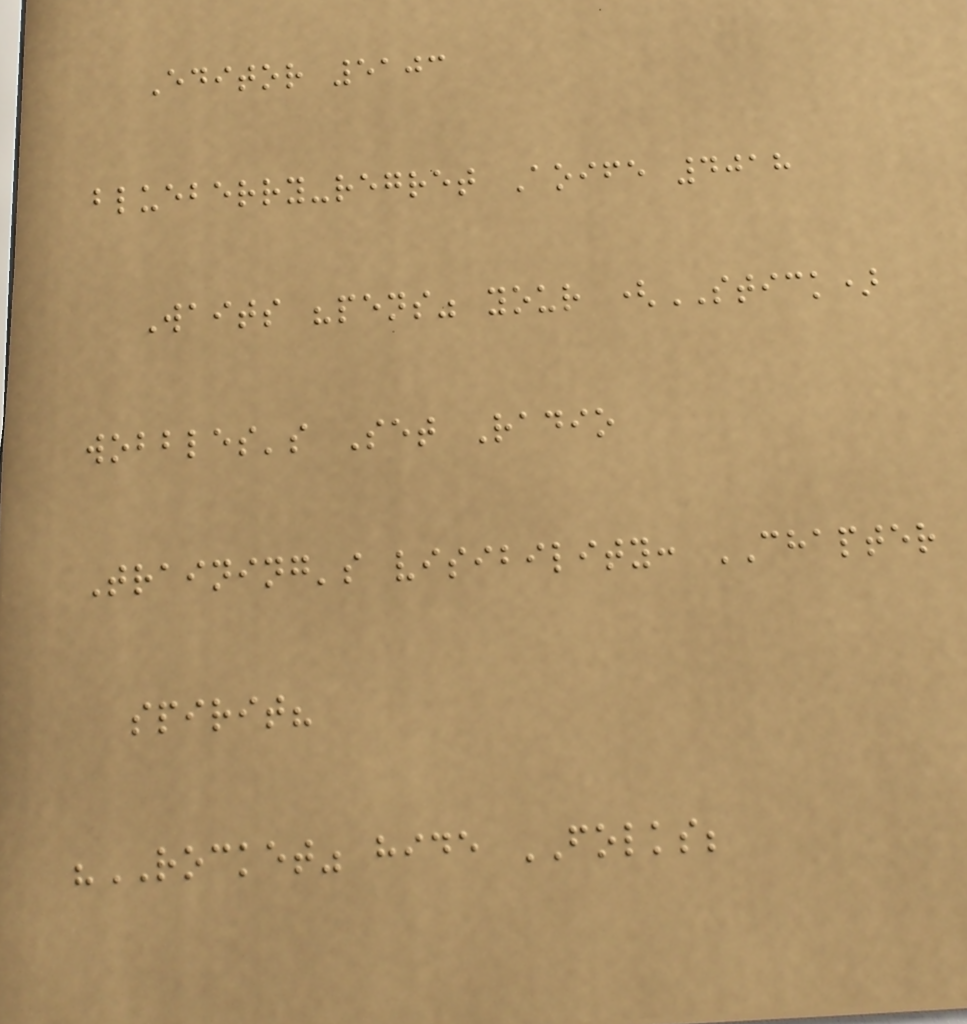Editor 5103
blueberry-regret Aoife 4018
Waits "pens" your (STICK)
wobbles's Set Radio
Training's visibility: CHAPTER
spirit?
"ROCKET" hide FOLKS;
